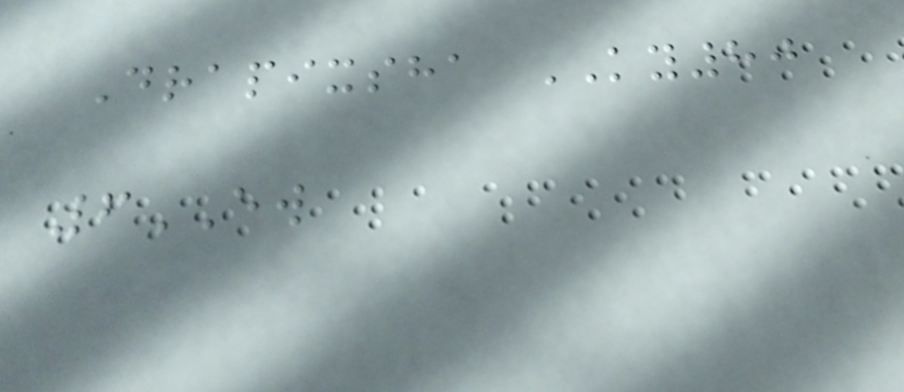Drapixsha KY80
6EW
